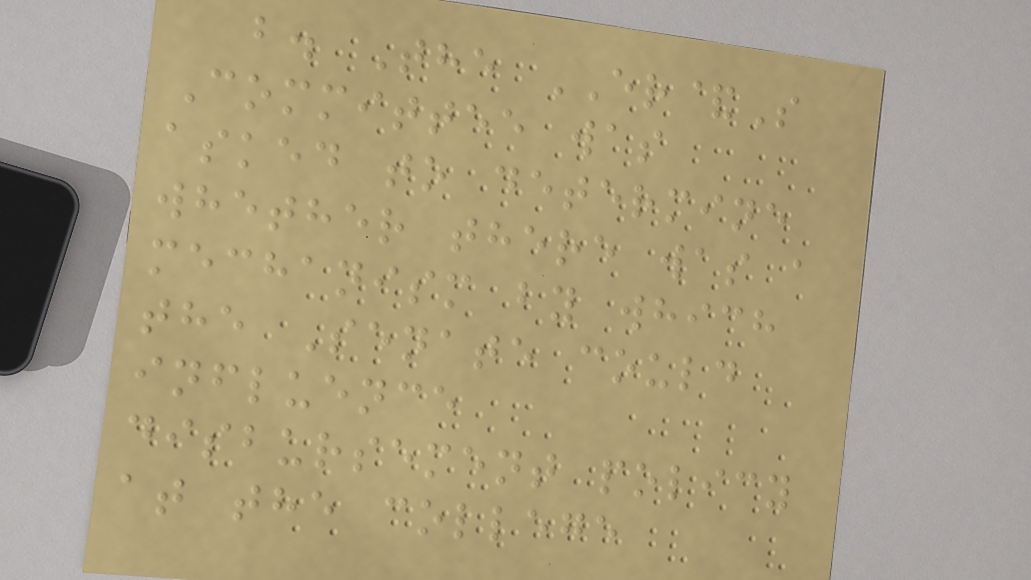b. The ER&S
Committee was
asked to determine
whether there was a
mechanism by which
the Senate could
influence
disbursement policy
at the college
